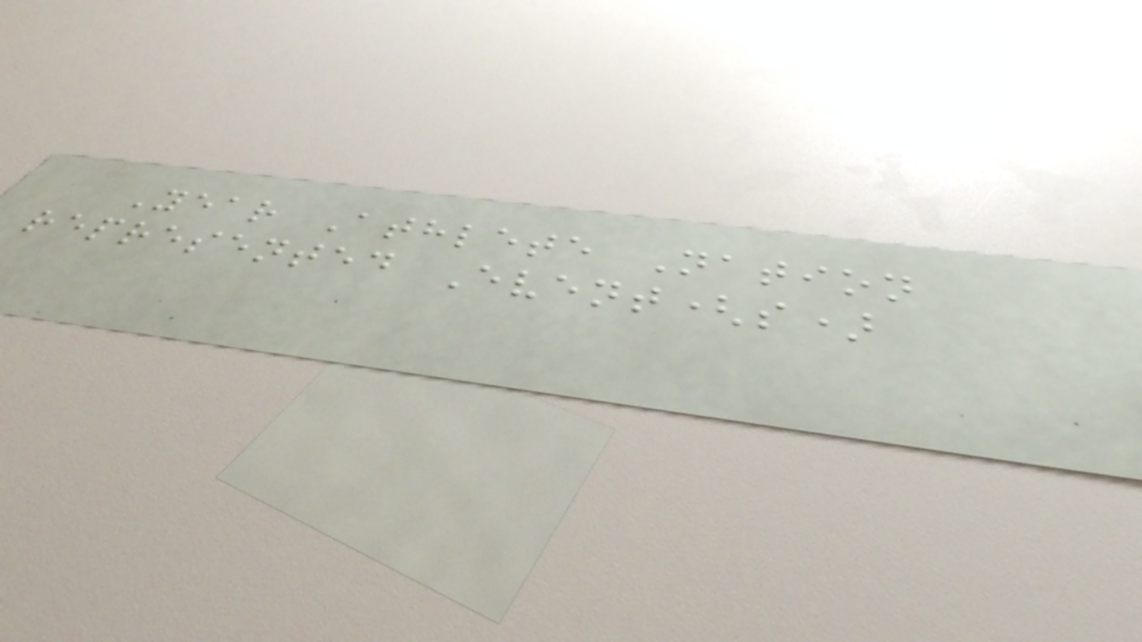Year Athlete Nation
represented Event(s)
